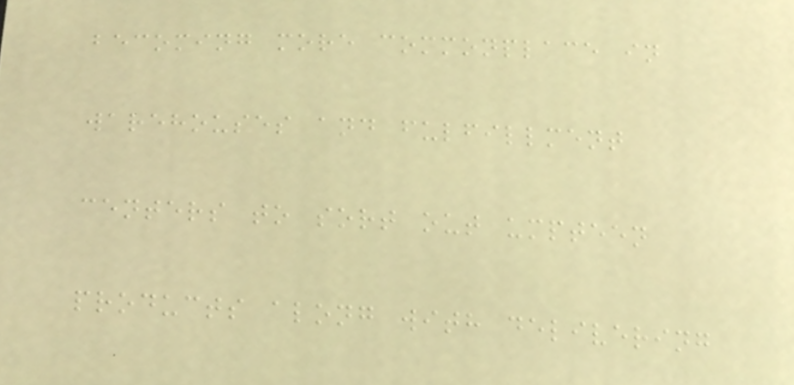becoming more commonplace in
warehouses and fulfillment
centers to sort out umpteen
products along with delivering
